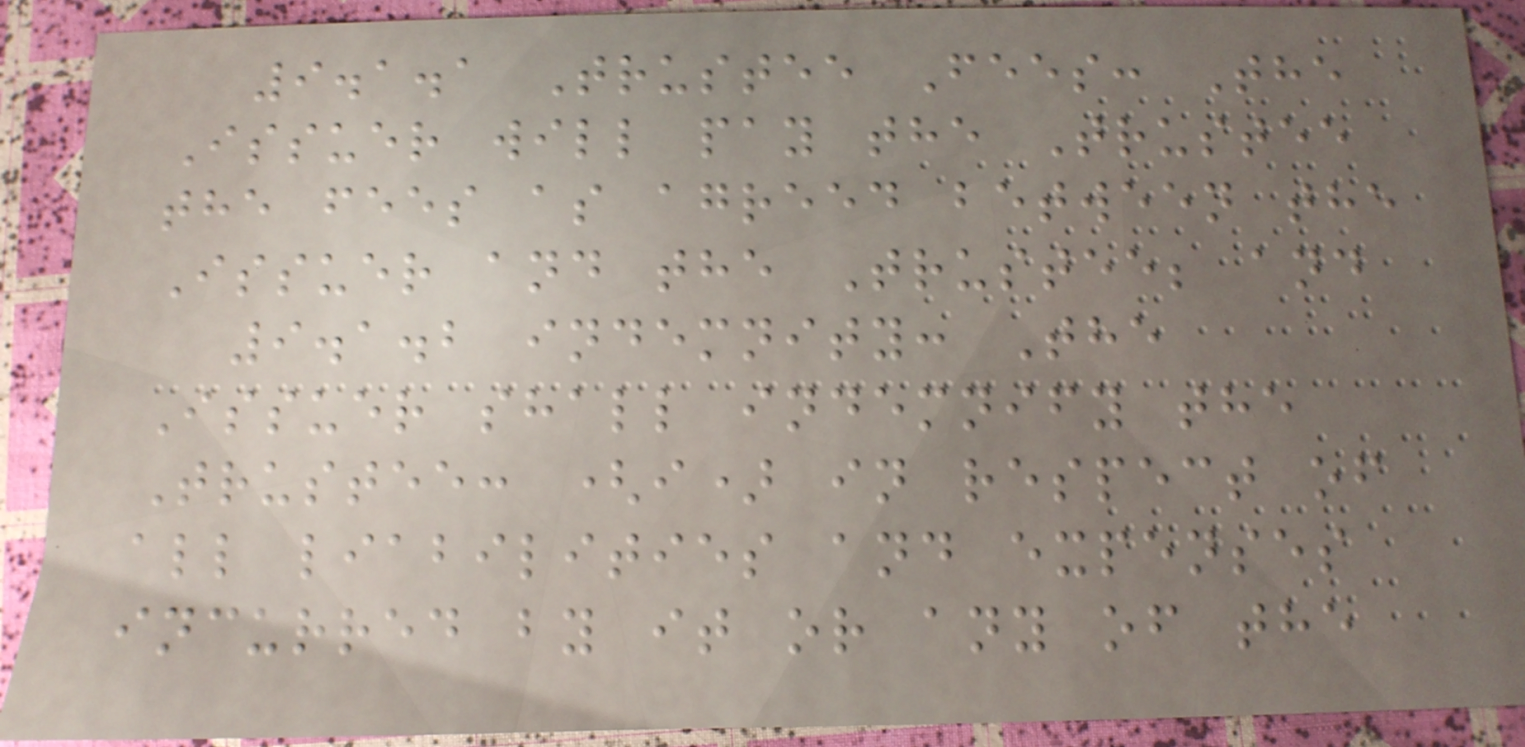9.1.1 Trustee Fees: The
Issuer will pay the Trustee
the fees as agreed between the
Issuer and the Trustee; and
9.1.2 indemnity: The
Issuer shall indemnify the
Trustee: (i) in respect of
all liabilities and expenses
incurred by it or any of the
